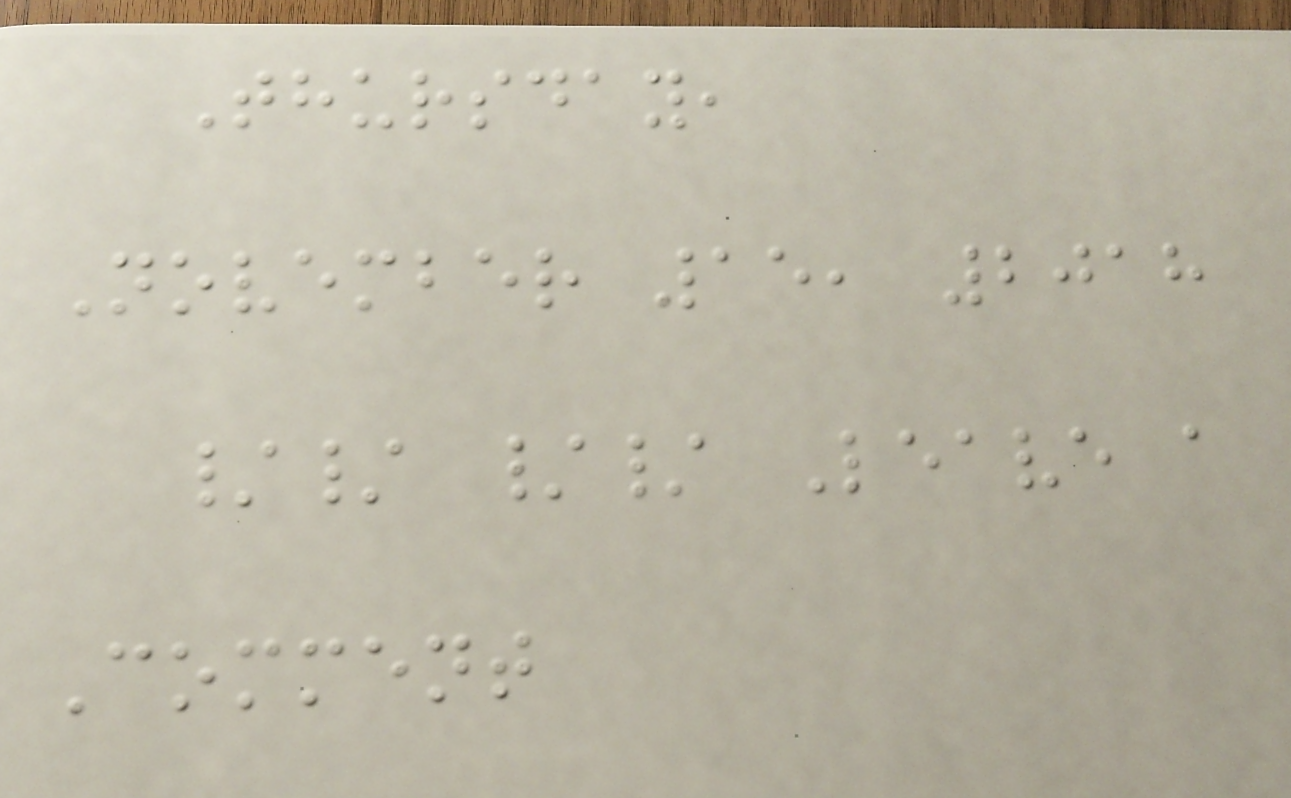Thursday,
November 15, 2018
// // Leave a
Comment
